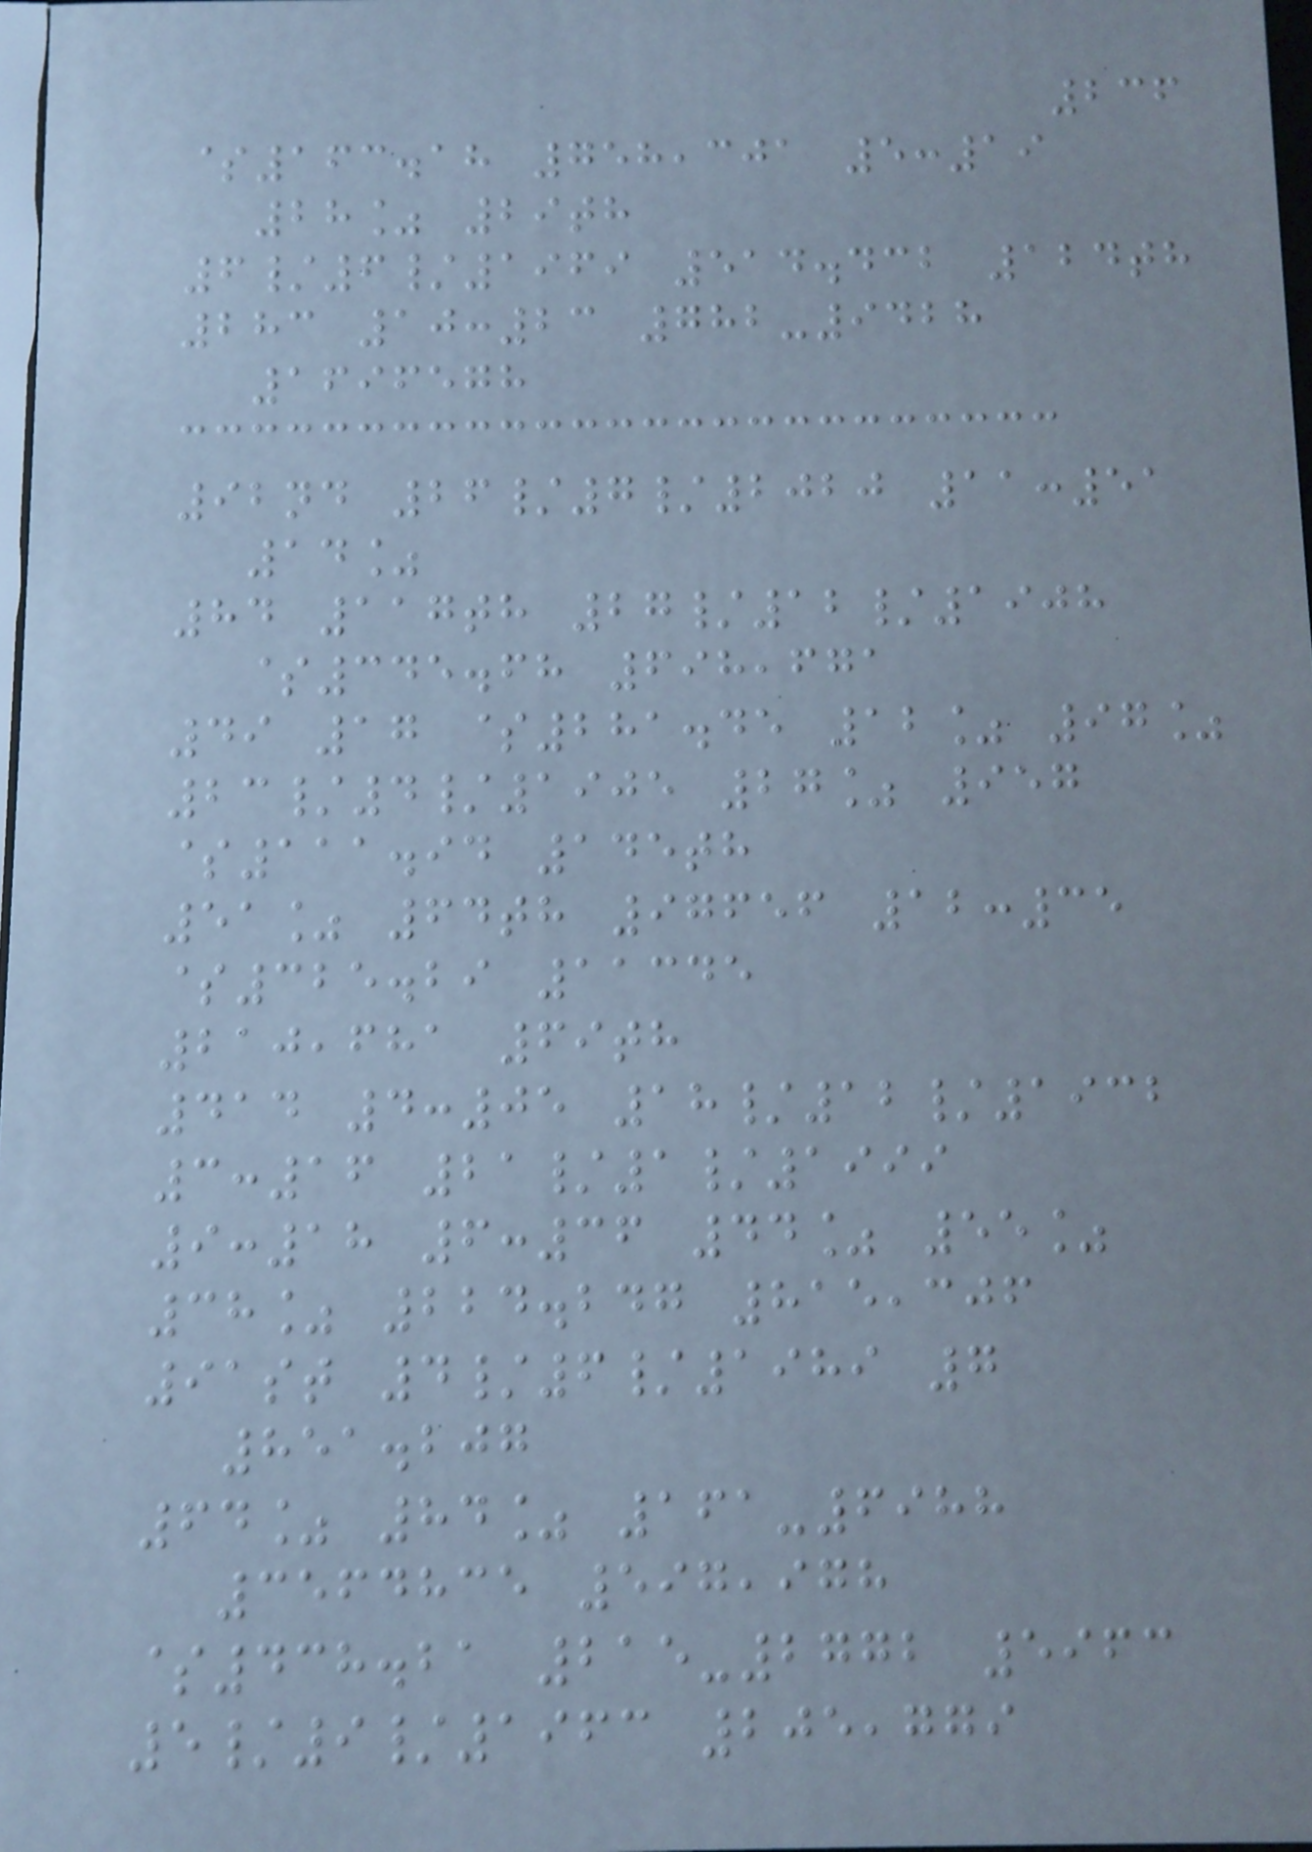236
$163.18 758,301 5:19
28% 29th
6/6/1969 514.432 124th
283 10:23 782-9428
1696578
92nd 26/7/2020 11:51
14%
84 117th 27/12/1908
$345.68 698,671
49 17 $281.45 12% 97%
23/4/1905 27% 957
$111.94 145th
51% 64th 97656 12:35
$325.29 11345
210,681 69th
414 4:05 18/12/1932
3:16 21/1/1999
9:18 6:36 44% 55%
38% 224.247 815,306
91st 4/6/1989 7
851.207
64% 84% 161-6988
3564835 597,978
$438.21 215-2772 5963
5/9/1963 205,779
